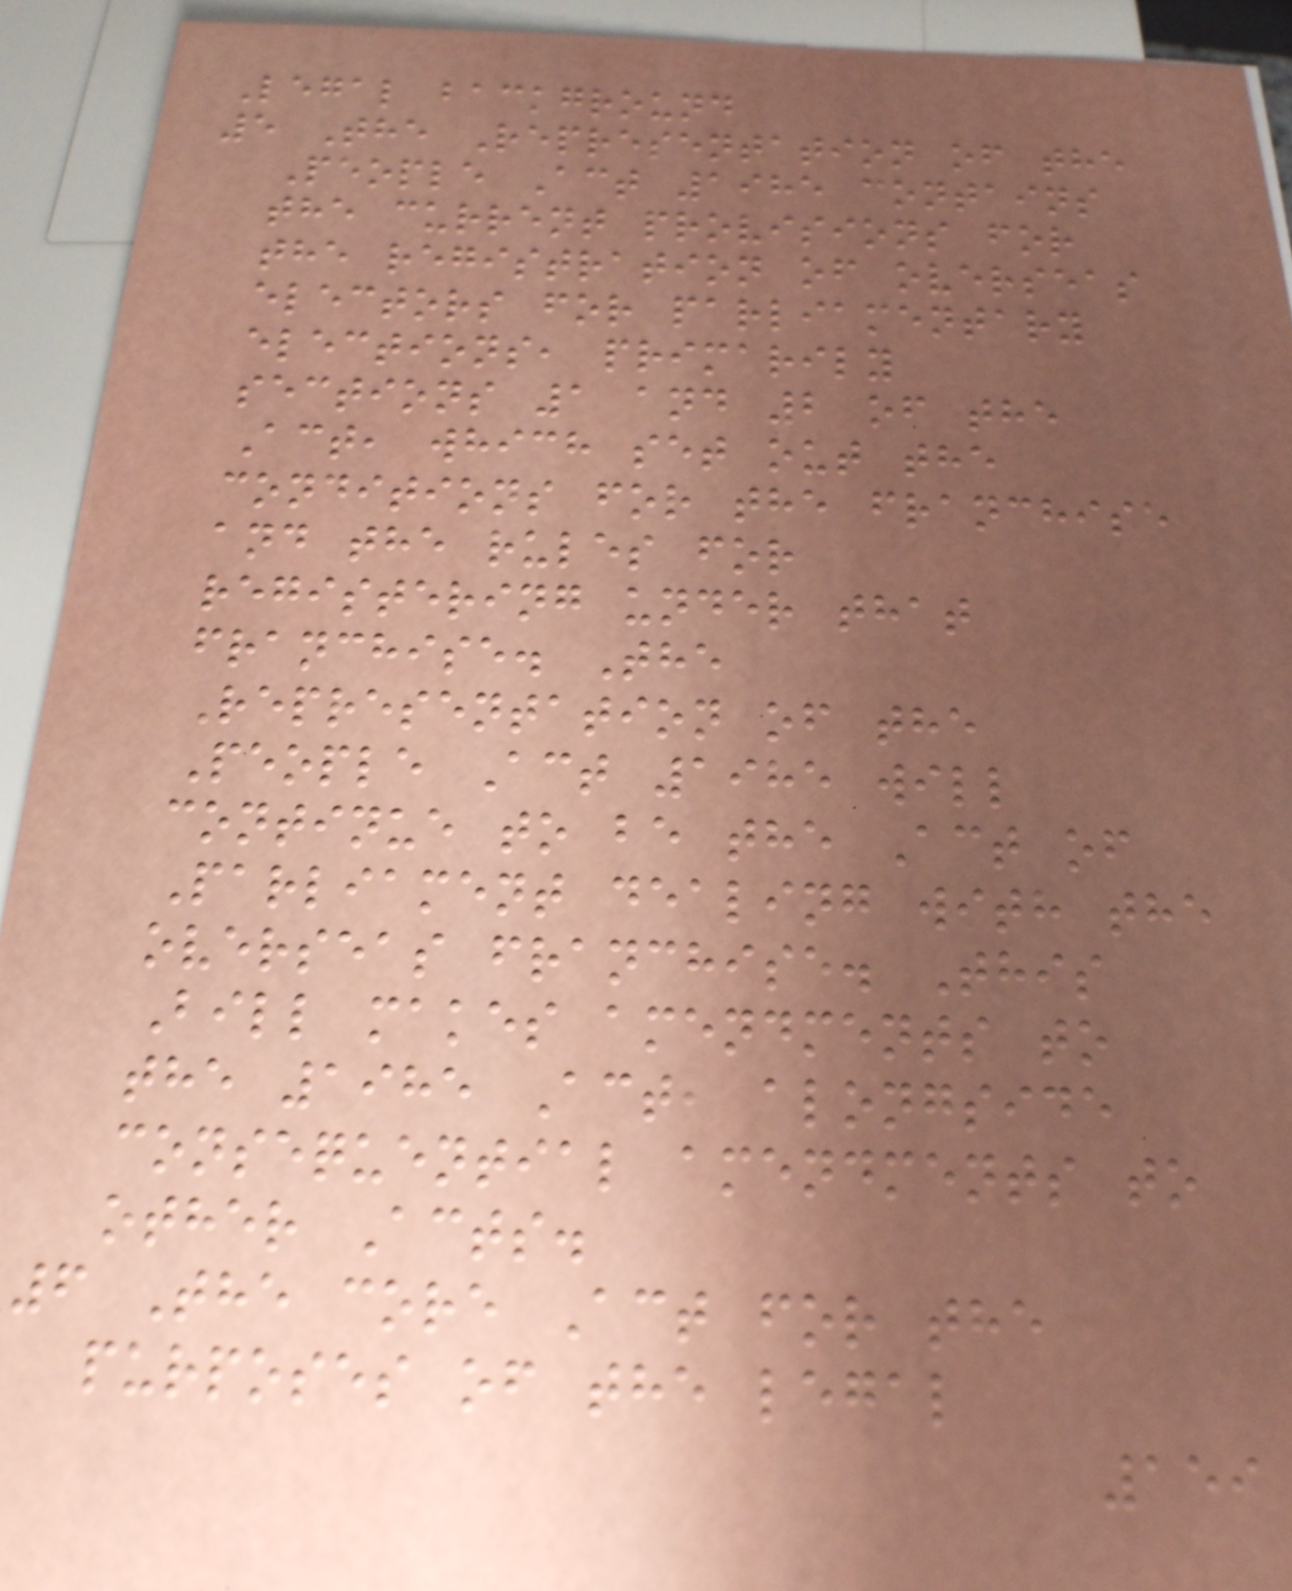Legal background
5 The Representation of the
People Act 1985 contains
the current provisions for
the registration of overseas
electors for parliamentary
elections, primarily
sections 1 and 2 of the
Act, which set out the
conditions for the franchise
and the rules for
registering under that
franchise. The
Representation of the
People Act 1985 will
continue to be the Act of
Parliament dealing with the
overseas franchise. This
Bill makes amendments to
the 1985 Act, alongside
consequential amendments to
other Acts.
6 The core Act for the
purposes of the legal
159
